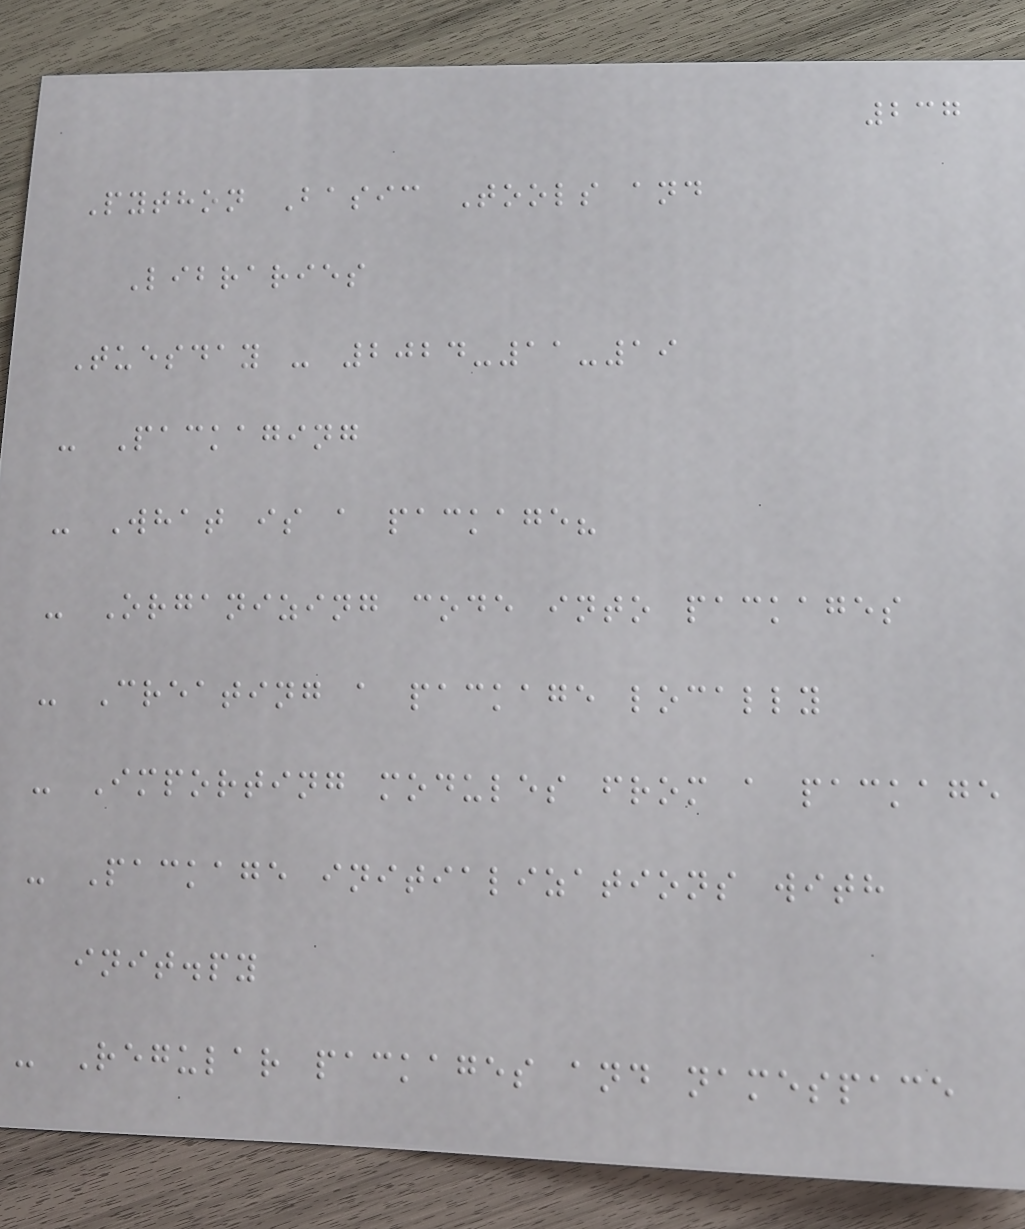237
Python Basic Tools and
Libraries
Tuesday - 2024-11-19
- Packaging
- What is a package?
- Organizing code into packages
- Creating a package locally
- Importing modules from a package
- Package initializations with
init.py
- Regular packages and namespace
